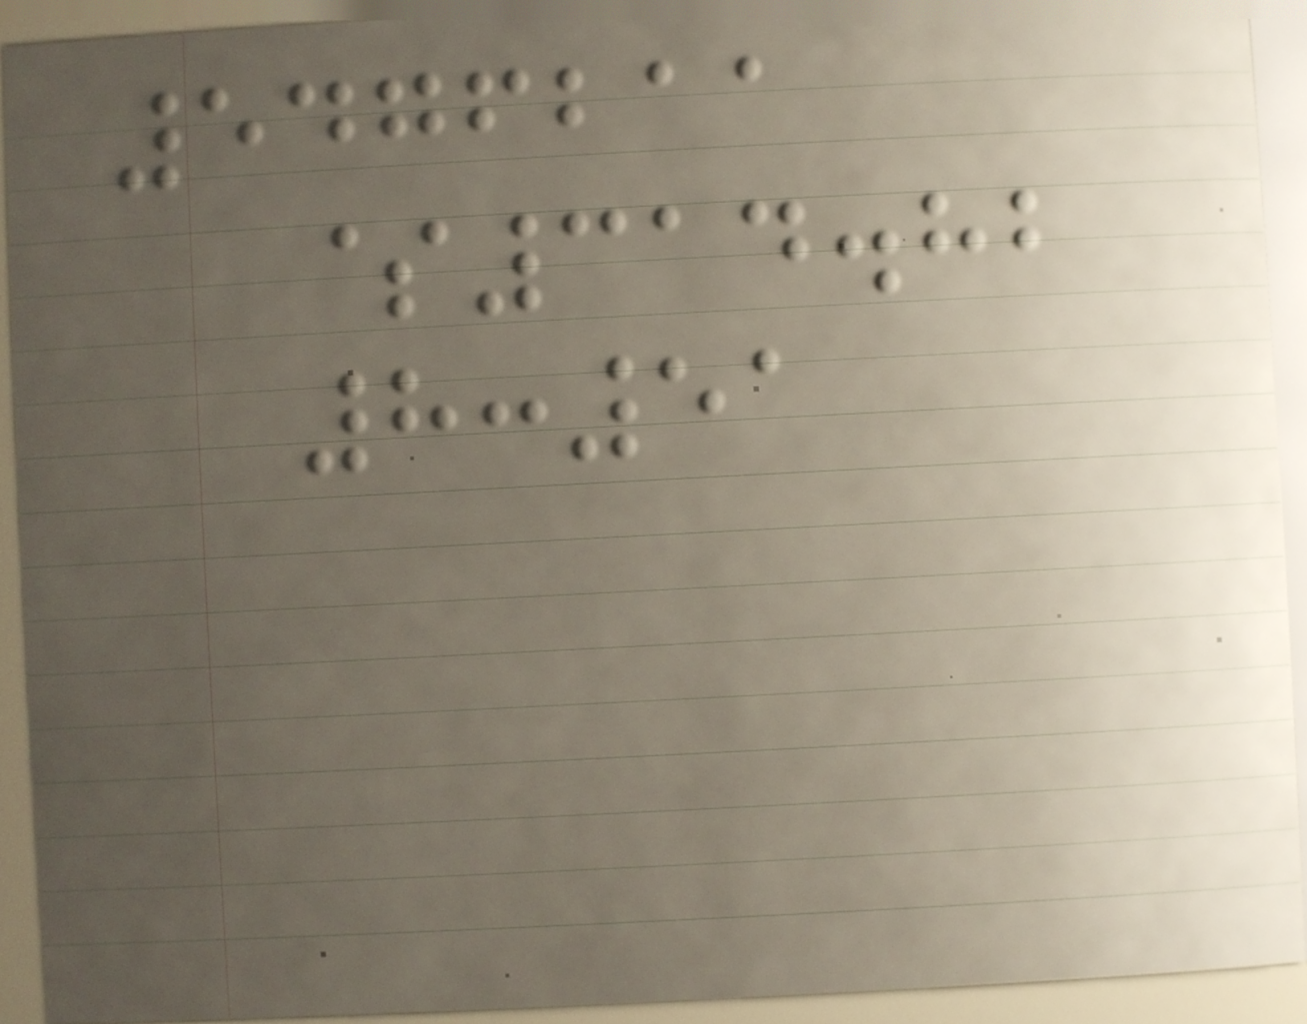5476211
$314.82
8:51
